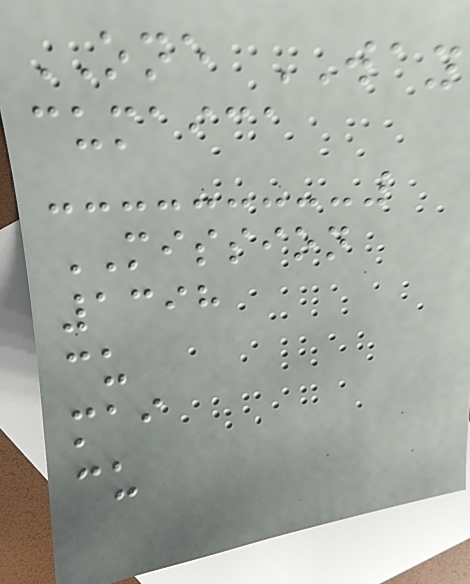ONE WAY
cumaica
MISSION
1398
cu
mai
cu
